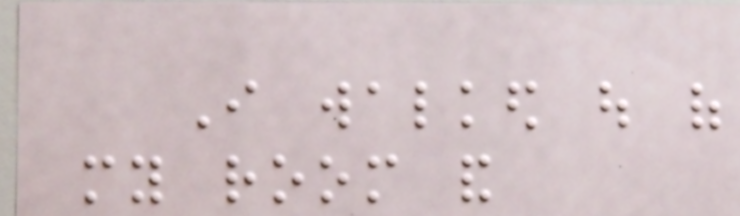I walked out of
my room and
